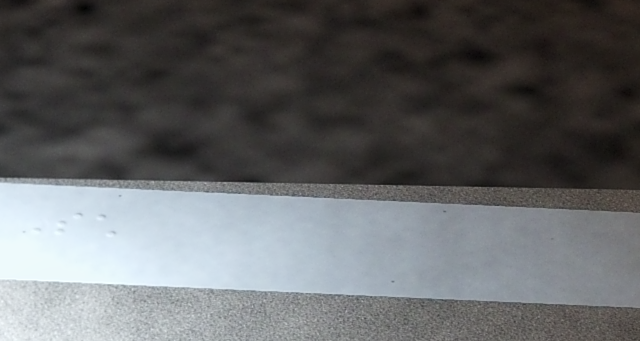Such
